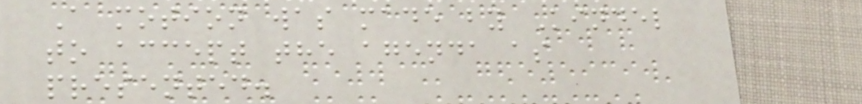A motion was made by Kindel
to accept the agenda as
presented.
